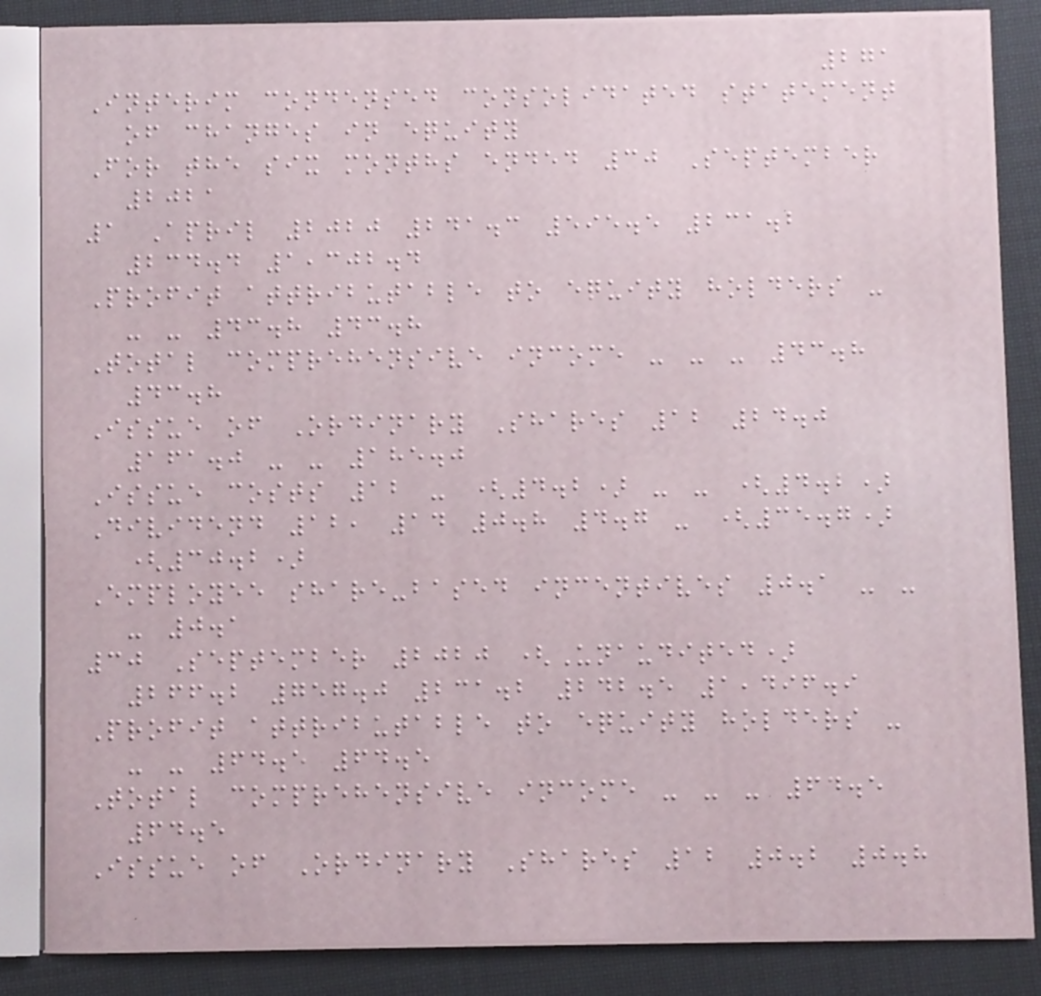271
Interim condensed consolidated statement
of changes in equity
For the six months ended 30 September
2021
1 April 2020 241.3 595.5 231.2
234.4 1,302.4
Profit attributable to equity holders -
- - 43.8 43.8
Total comprehensive income - - - 43.8
43.8
Issue of Ordinary Shares 12 24.0
161.0 - - 185.0
Issue costs 12 - (4.2) - - (4.2)
Dividend 12, 14 0.8 4.7 - (35.7)
(30.2)
Employee share-based incentives 0.1 - -
- 0.1
30 September 2020 (Unaudited)
266.2 757.0 231.2 242.5 1,496.9
Profit attributable to equity holders -
- - 64.5 64.5
Total comprehensive income - - - 64.5
64.5
Issue of Ordinary Shares 12 0.2 0.8
